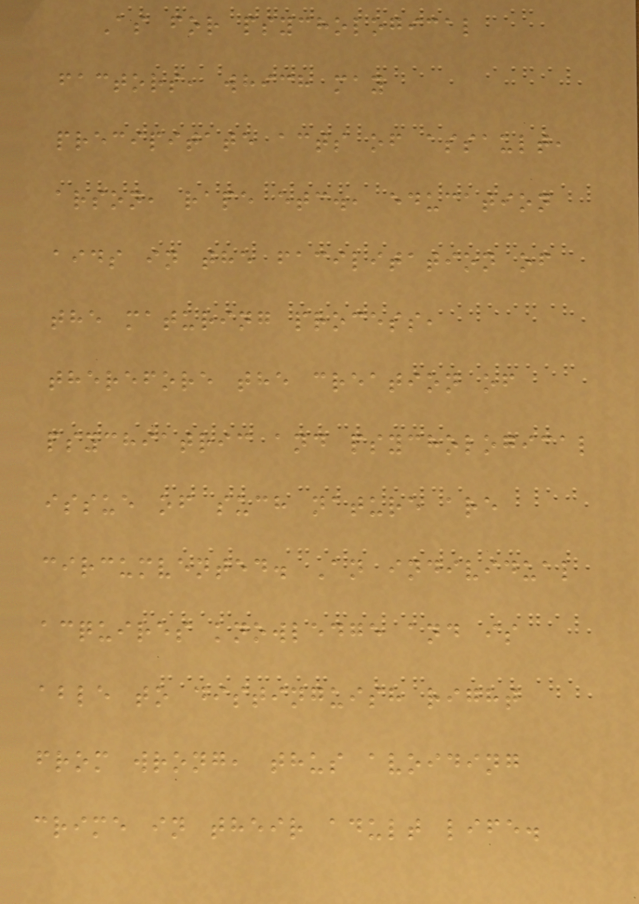As for psychological
factors, which may
precipitate acts of assault,
arson, rape etc., education
aids in the facilitation of
the maturing process,
therefore the creation of
psychiatric and psychological
issue of such nature are
circumvented. An individual
acquires knowledge and is
able to distinguish right
from wrong, thus avoiding
crime in their adult life.
